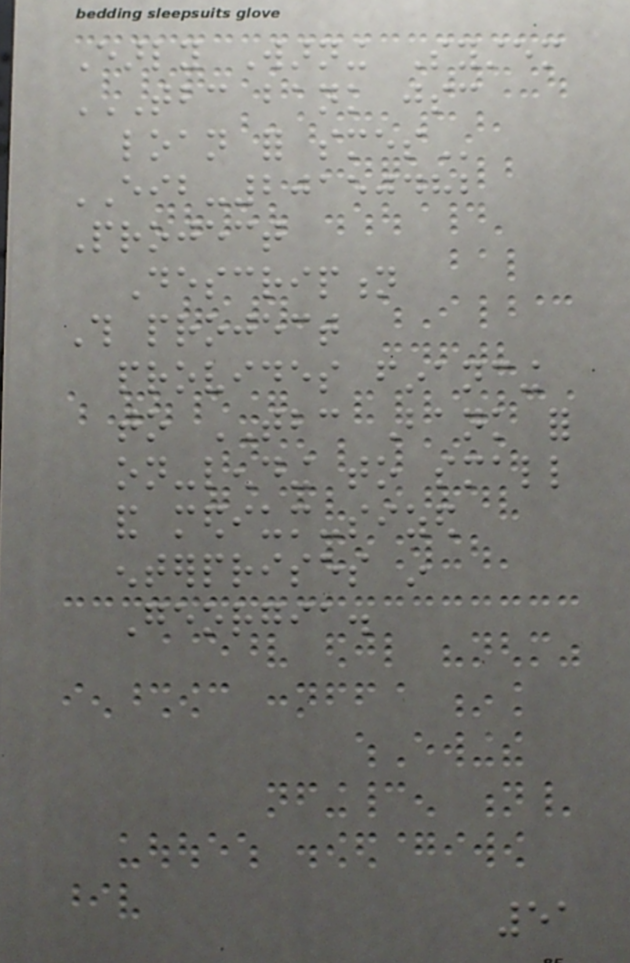Early Warning System
TBC BANK JSC
LOAN FOR SMES
EIB-20150482
Project
Description
This project
provides financing
to TBC Bank for
on-lending to small
and medium-sized
enterprises in
Georgia.
51
